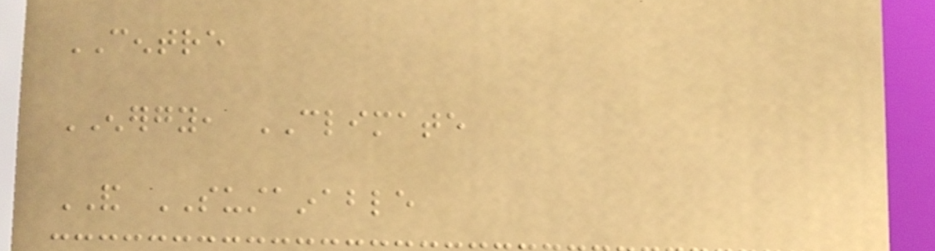CENTRE
ENERGY, CLIMATE
AND SUSTAINABLE
